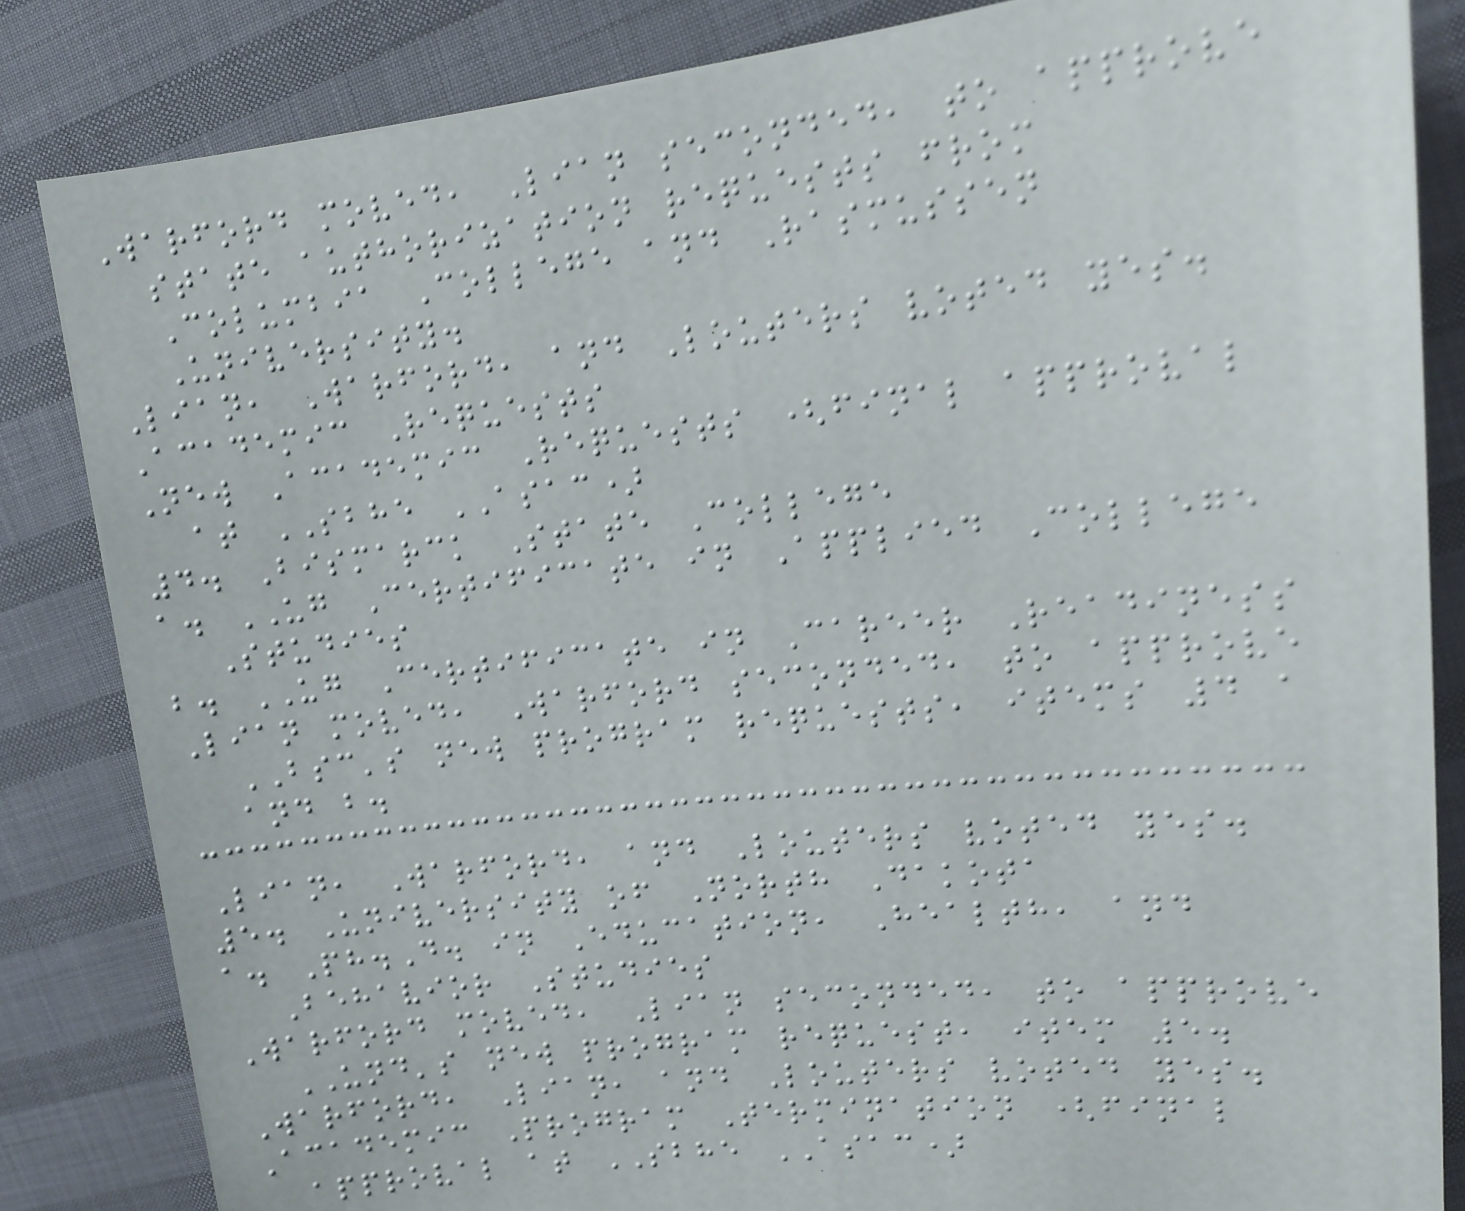Warford moved, Lian seconded, to approve
state authorization requests from
Columbia College and Rasmussen
University.
Lian, Warford, and Louters voted yes.
Academic Requests
New Academic Requests (final approval
at SBHE ASAC)
4. Bismarck State College
a. UG Certificate in Applied College
Studies
b. UG Certificate in Career Readiness
Lian moved, Warford seconded, to approve
BSC's new program requests, items 4 a
and b.
Lian, Warford, and Louters voted yes.
5. University of North Dakota
a. Ph.D. in Education, Health, and
Behavior Studies
Warford moved, Lian seconded, to approve
UND's new program request, item 5.
Warford, Lian, and Louters voted yes.
Academic Program Termination (final
approval at SBHE ASAC)
